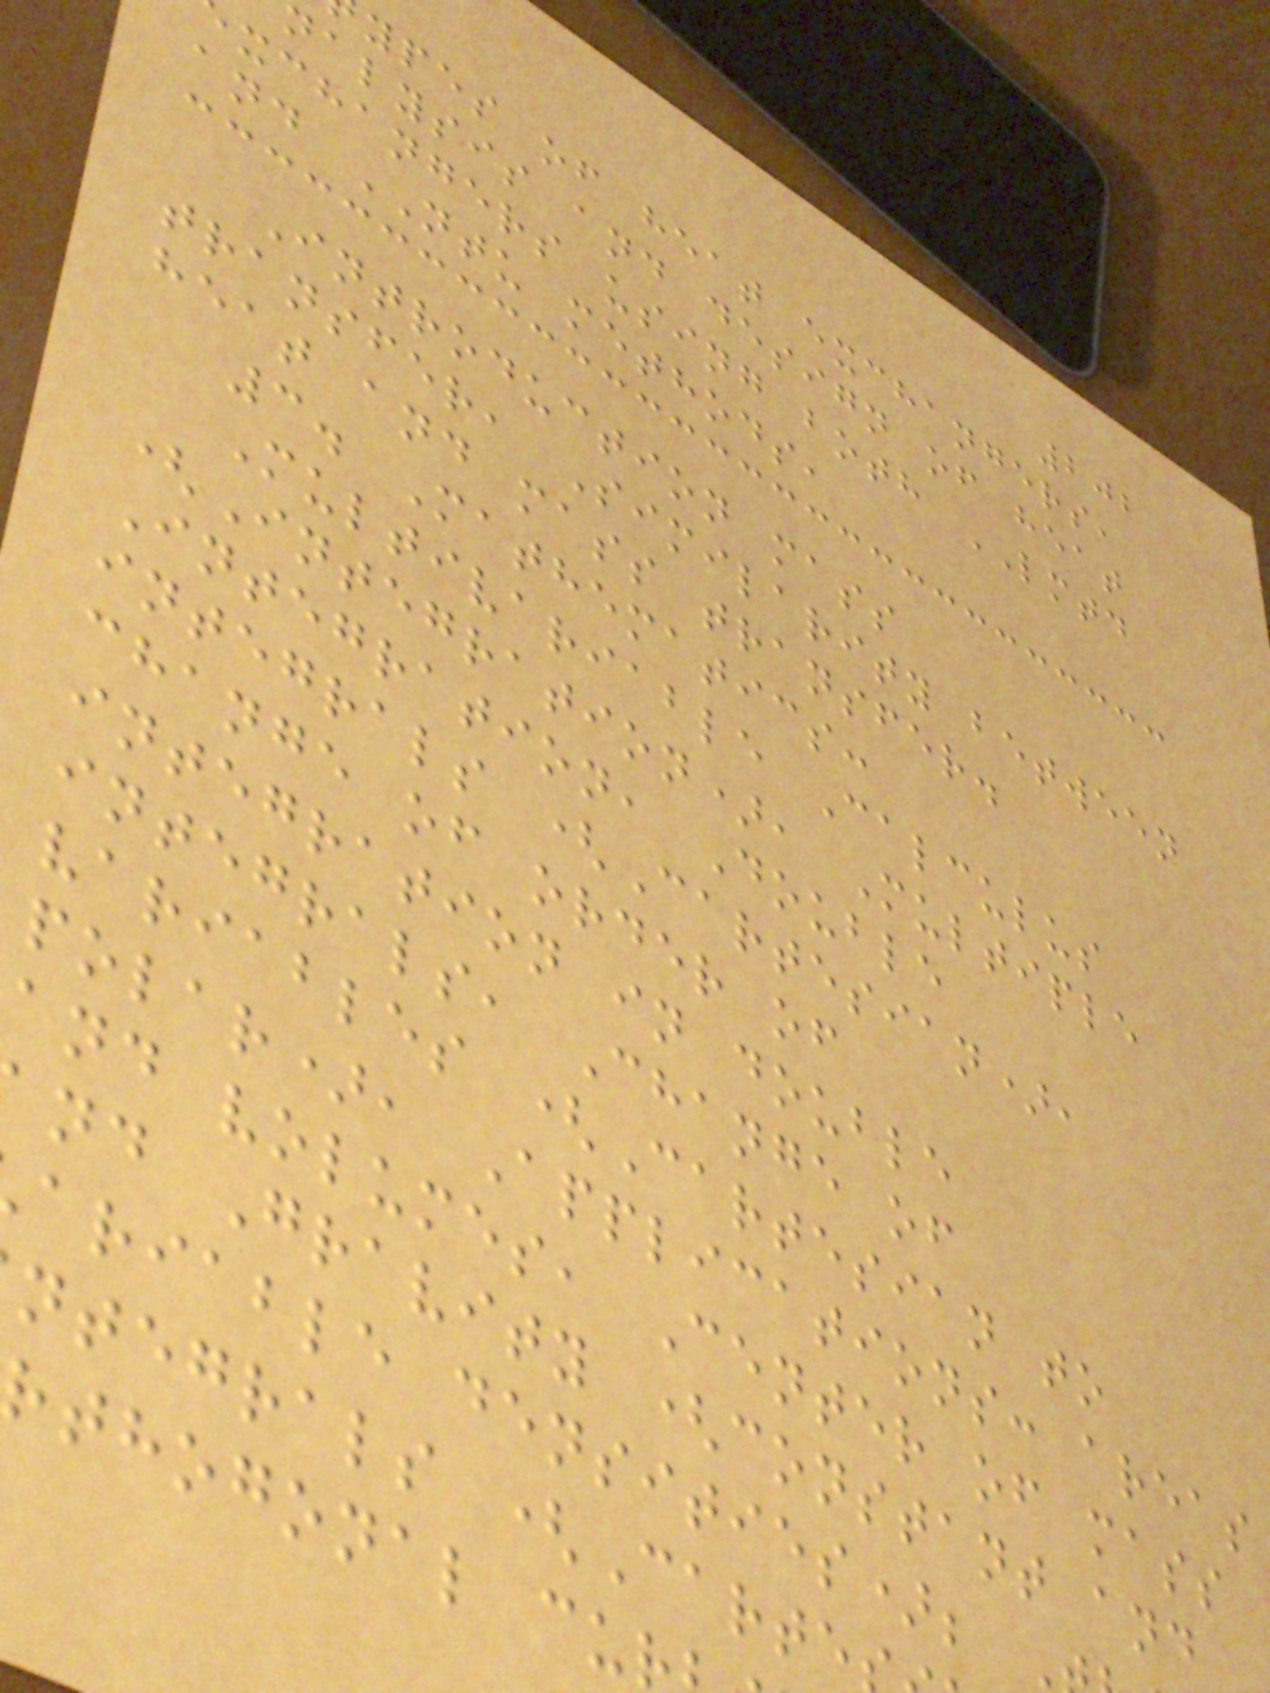202
ypes of heat exchangers,
nalysis and design of heat
xchangers using both LMTD
and NTU methods,
Introduction mass
transfer, Similarity between
heat and mass transfer.
3. Mathematics:
Multivariable Calculus
(Integration), Multiple
Integration, Double
integrals (Cartesian),
change of order of
integration in double
integrals, Change of
variables (Cartesian to
polar), Applications: areas
and volumes, Center of mass
nd Gravity (constant and
ariable densities);
ntegrals (Carte
rthogonal cu
